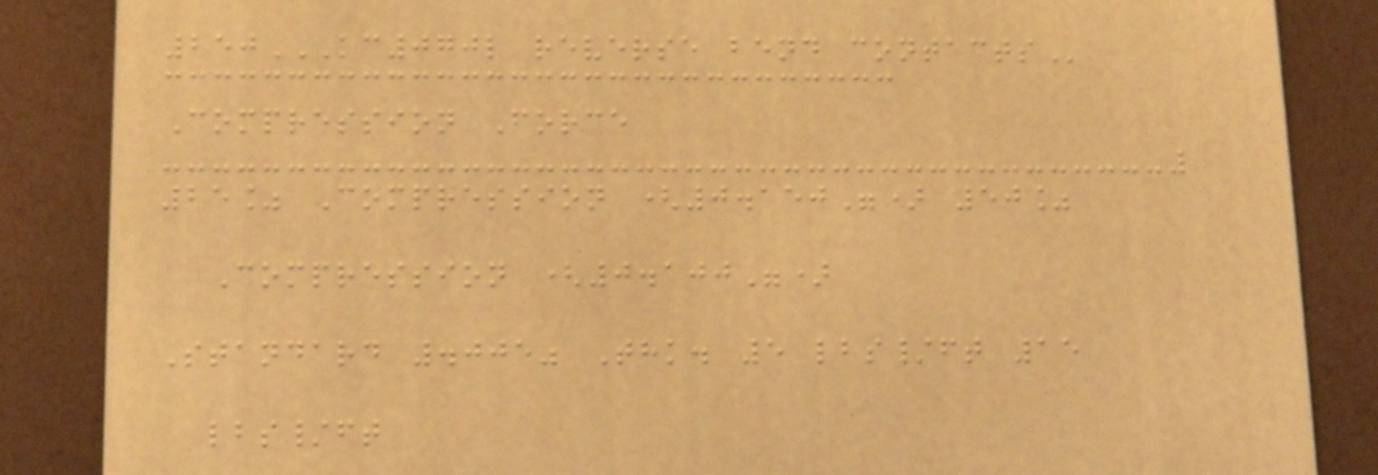250KC070L REVERSE BEND CONTACTS
Compression Force
25% Compression (0.150") 50%
Compression (0.100")
Standard .005" Thk. 5 lbs/ft 15
lbs/ft
